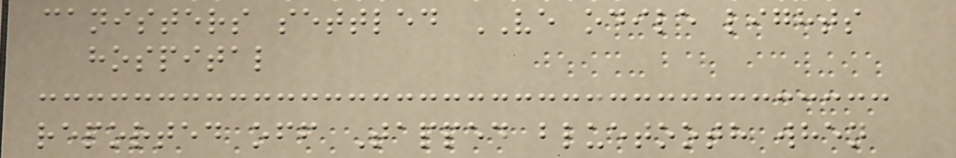canisters settled VE odile lights
hospital
reported off Tapped bluetooth when
